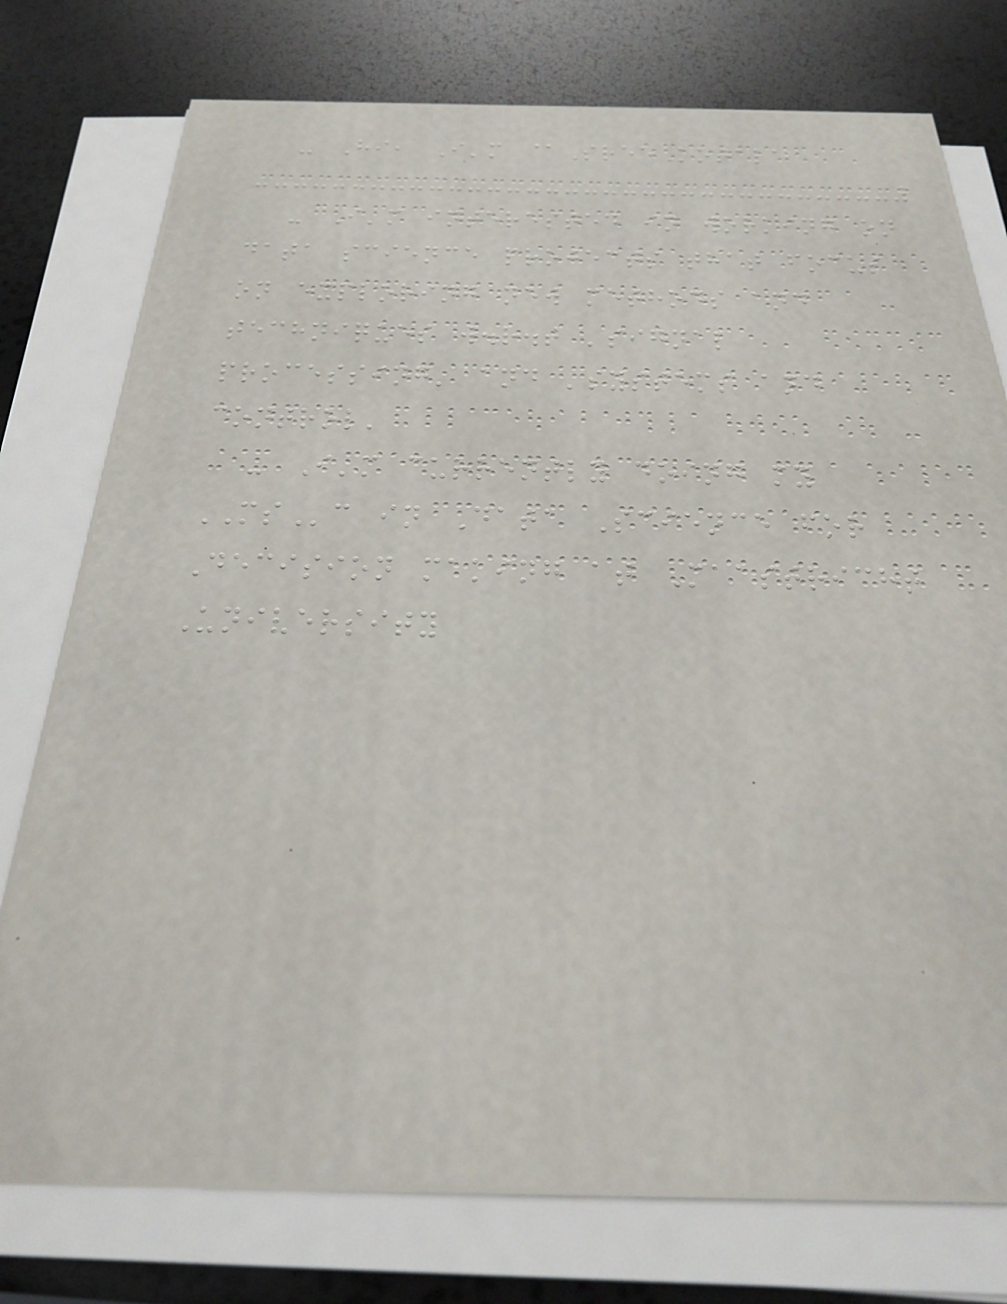- Hi, I'm @SreeKotala
- I'm interested in working on
data science projects that focus
on exploring new methods and
techniques w.r.t 'signal
processing' and 'systems and
control'
- I'm currently doing my
MSc in Data Science for
Decision making at Maastricht
University
